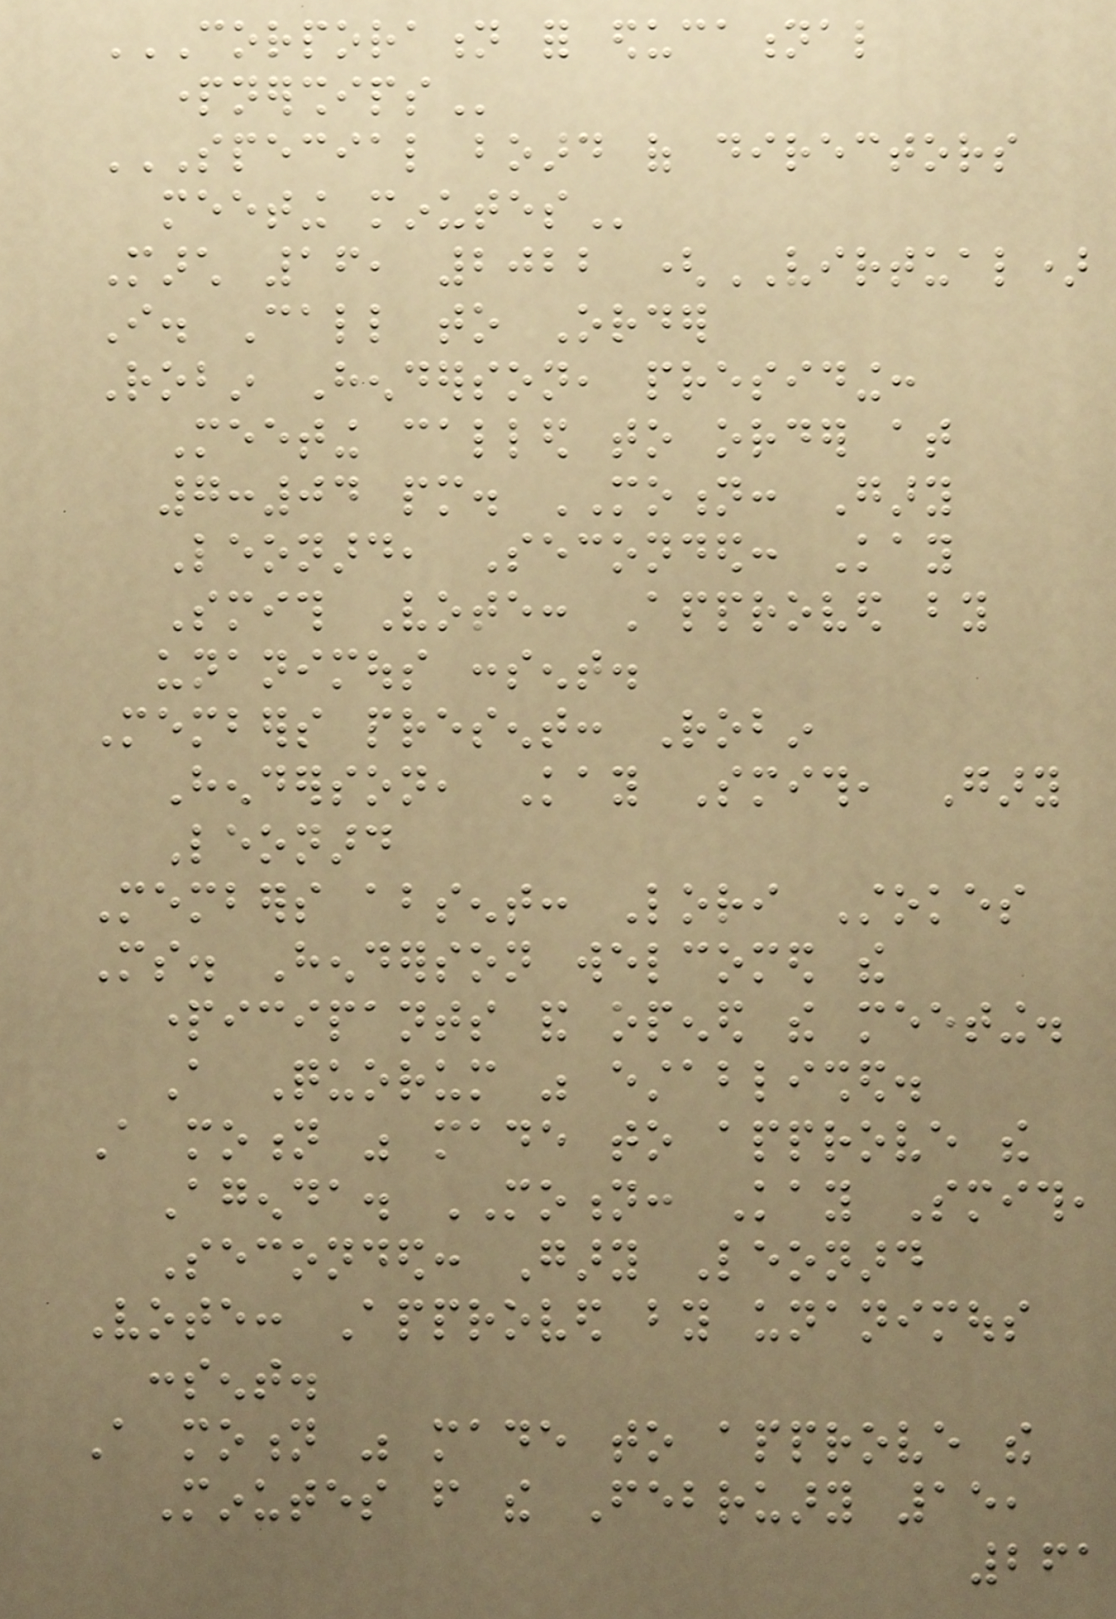CORPORATION FOR EDUCATIONAL
PARTNERSHIPS
SPECIAL BOARD OF DIRECTORS
MEETING MINUTES
March 16, 2022 (VIRTUAL)
I. Call to Order
Robin Henderson, presiding:
Meeting called to order at
7:04 pm. MOTION: Gary
Leonard, Seconded: Kay
Smith Vote: Approved by
unanimous consent.
Members present: Robin
Henderson, Kay Smith, Gary
Leonard
Members absent: Lori Stokes
Ms. Henderson welcomed the
participants and opened the meeting.
A Quorum was established.
A motion was made to approve the
Agenda. MOTION: Kay Smith,
Seconded: Gary Leonard
Vote: Approved by unanimous
consent.
A motion was made to approve the
Minutes from the February 15,
261
